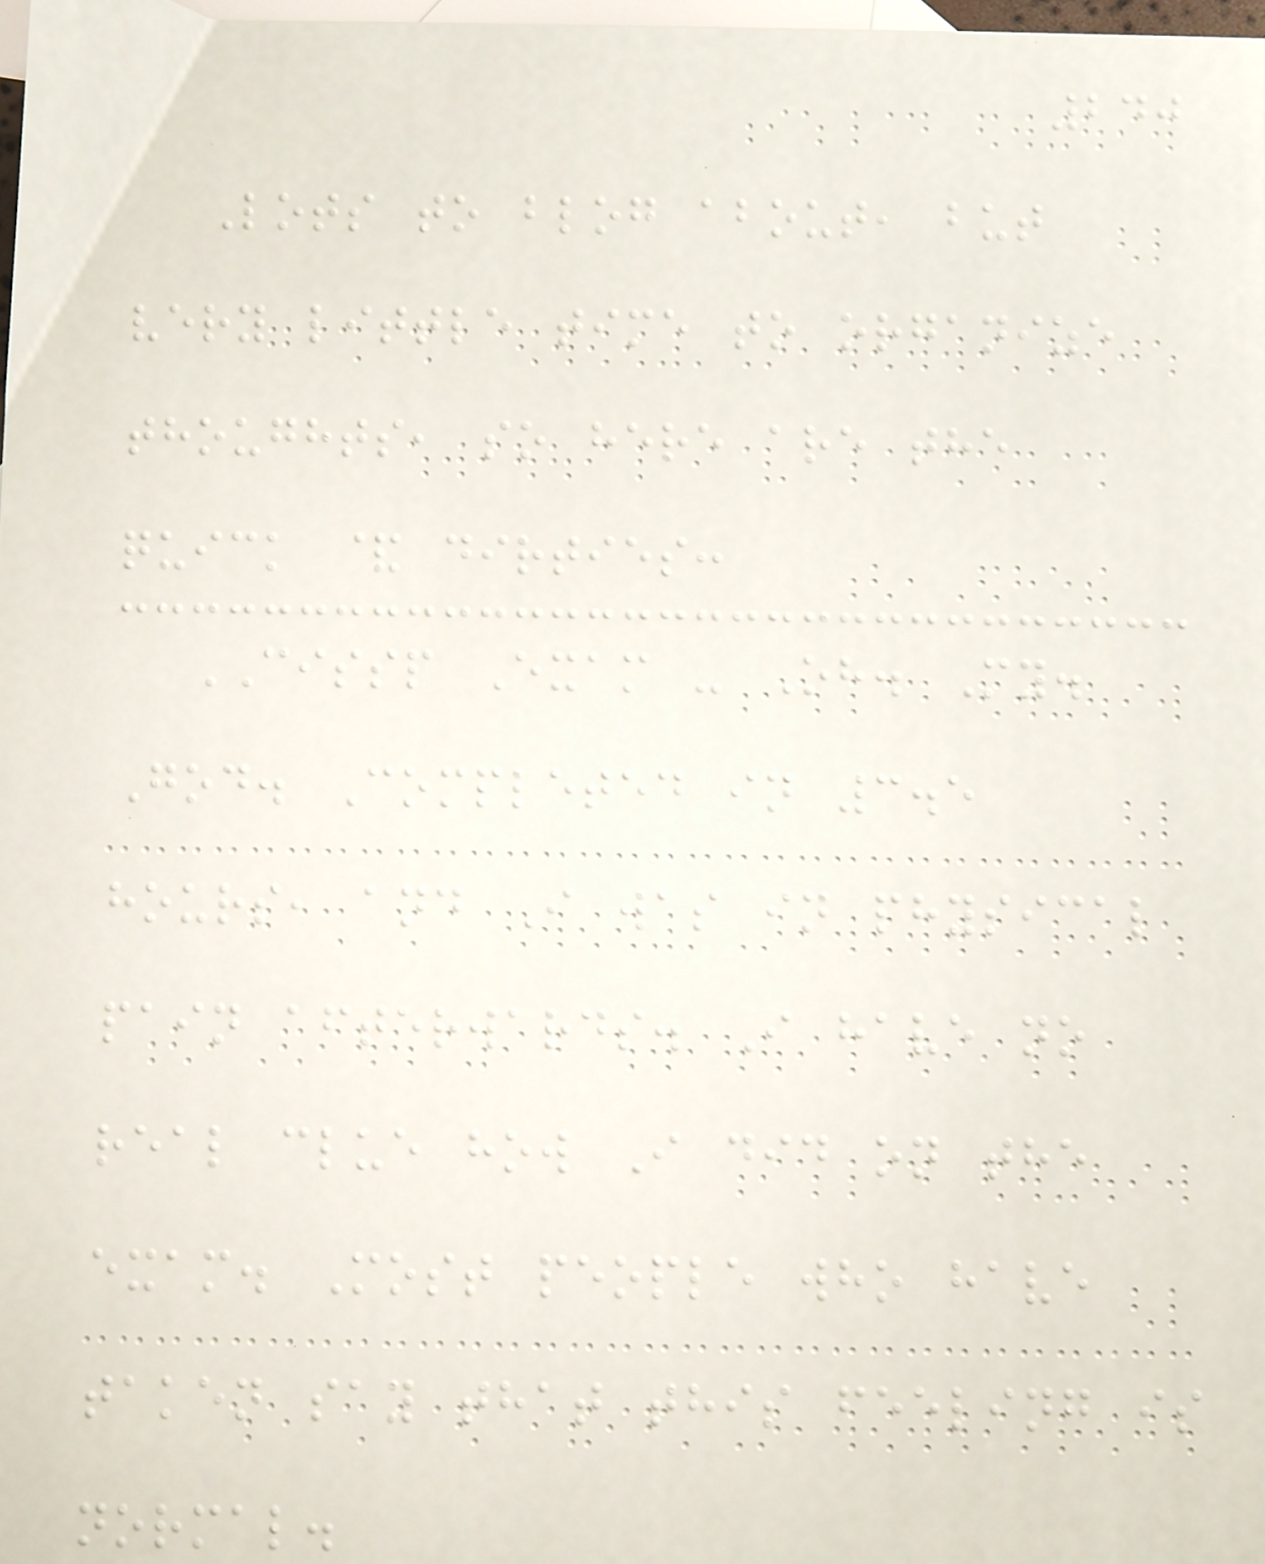240
Lots to blog about, but
very little time to organize
thoughts, so here are the
quick & dirties:
CISSP Exam - Oh. My.
God. Completed in 3.5
hours, and I was in physical
pain afterwards. I have no
real clue how I did on the
exam. Most people who have
taken say that this feeling is
normal.
